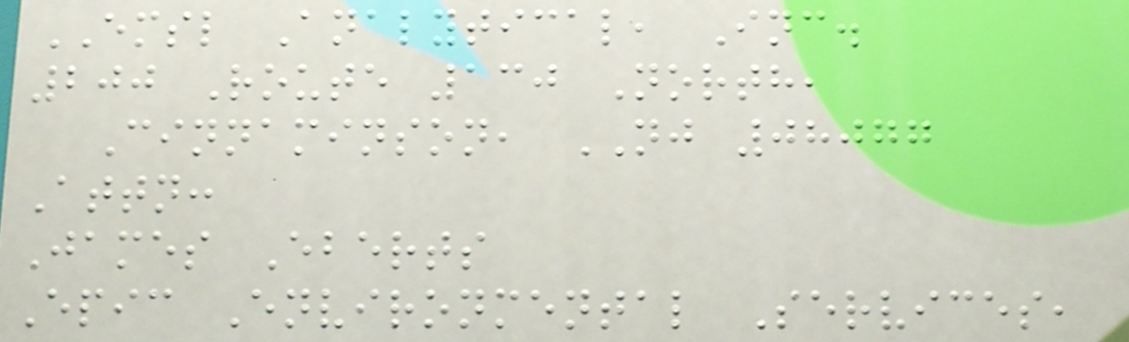EMSL Analytical, Inc.
200 Route 130 North,
Cinnaminson, NJ 08077
Attn:
James Eberts
Epic Environmental Services,
